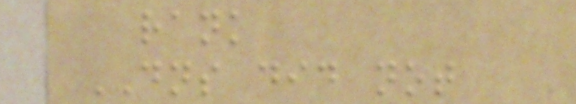rank
DNS did not
